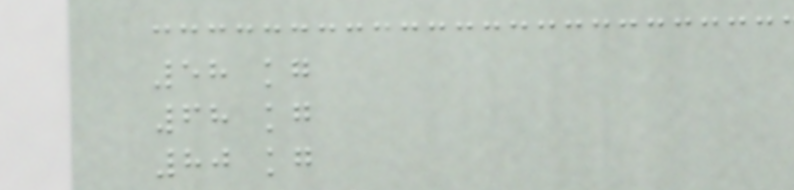58 kg
68 kg
80 kg
